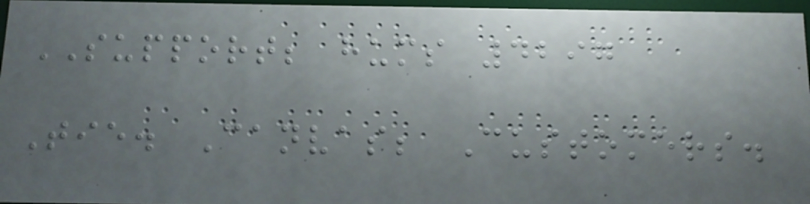SUPPORT; hums 4297
Tie. Canvas; Customers.
